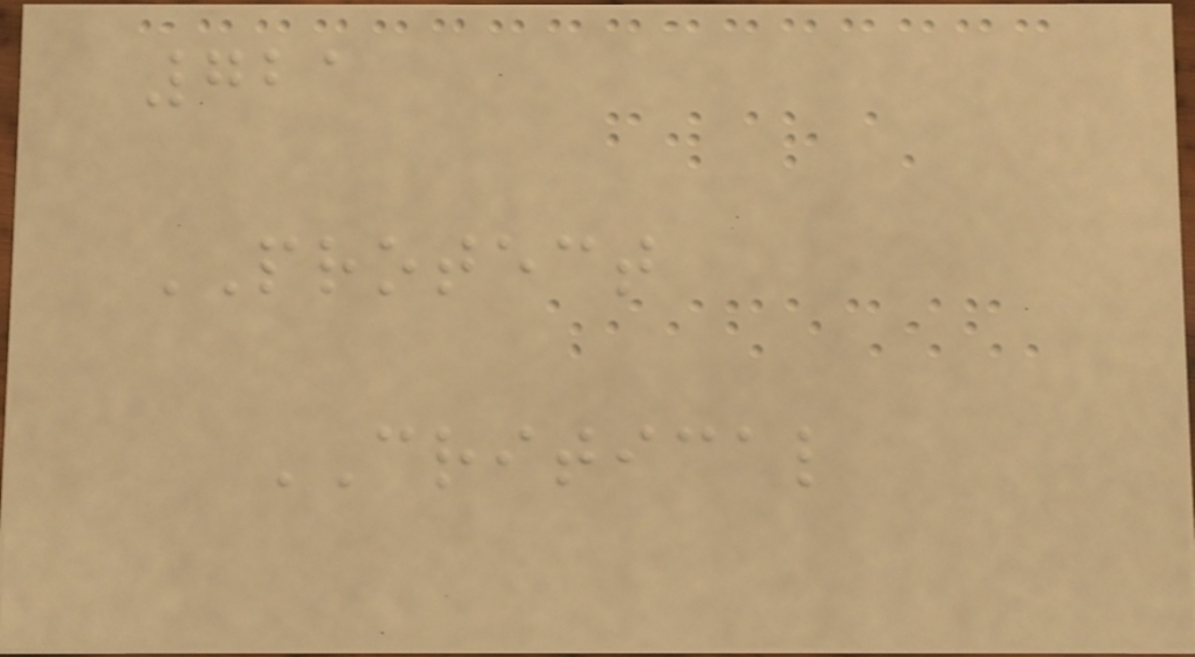721
PROTECT
CRITICAL
